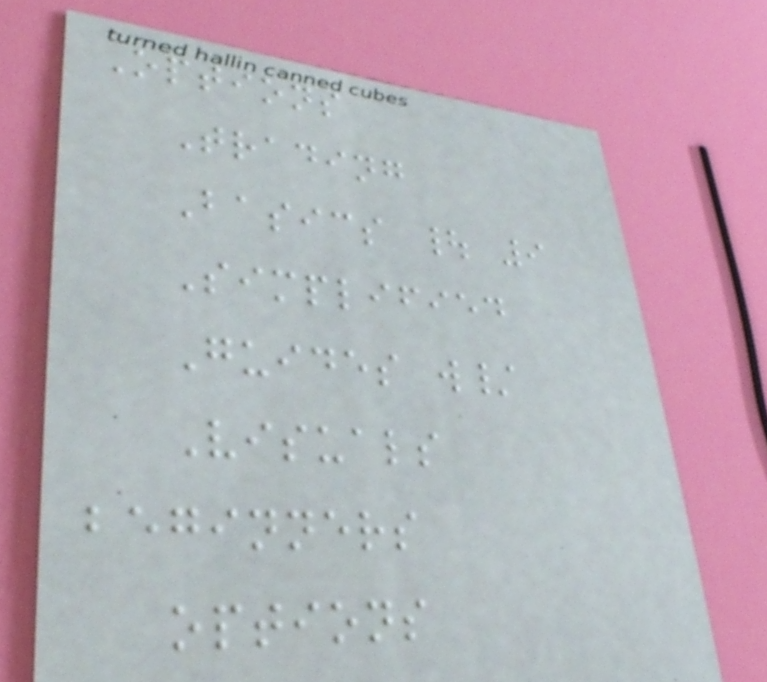Options
Trading
Basics | 9
Simplified
Guides w/
Visuals
beginners
options
